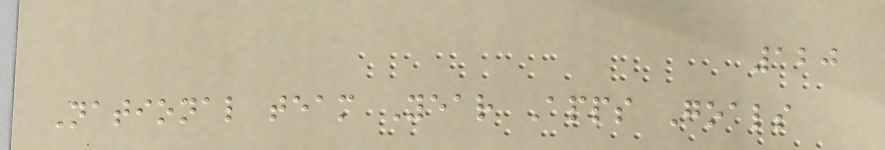120
National team Year Apps Goals
